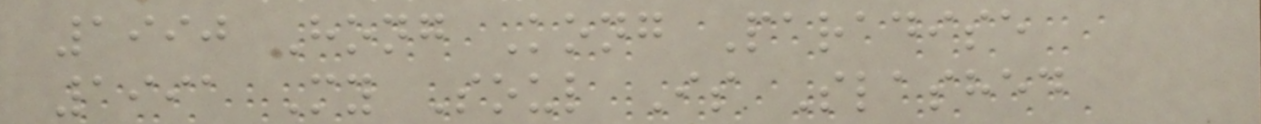1990 Hong Kong Paradise
1991 My Soul Is Slashed
